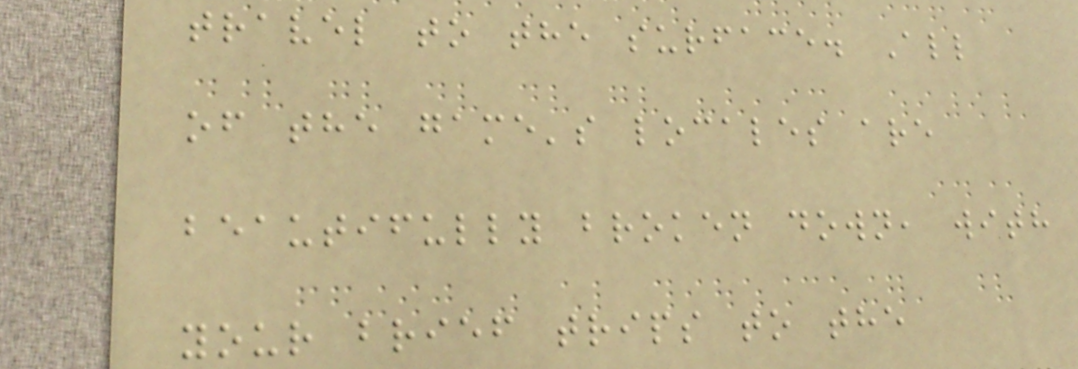travel to the surface. All
of the game's locales are
beautifully broken down, with
your brief trips to the
